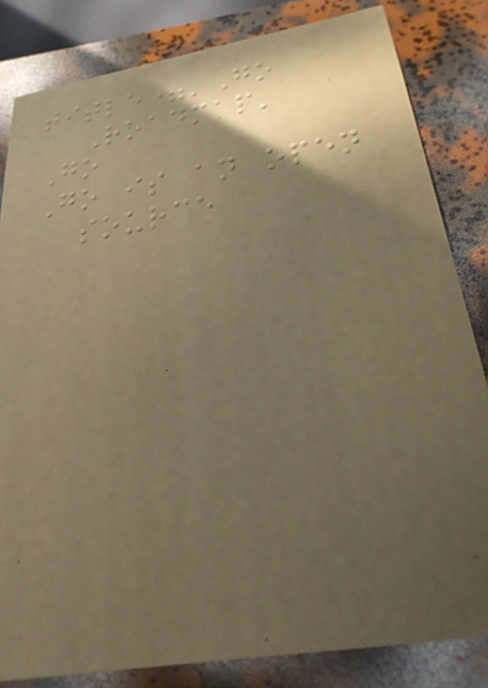title='Go
Roadmap'
Go
Go is an open
source
